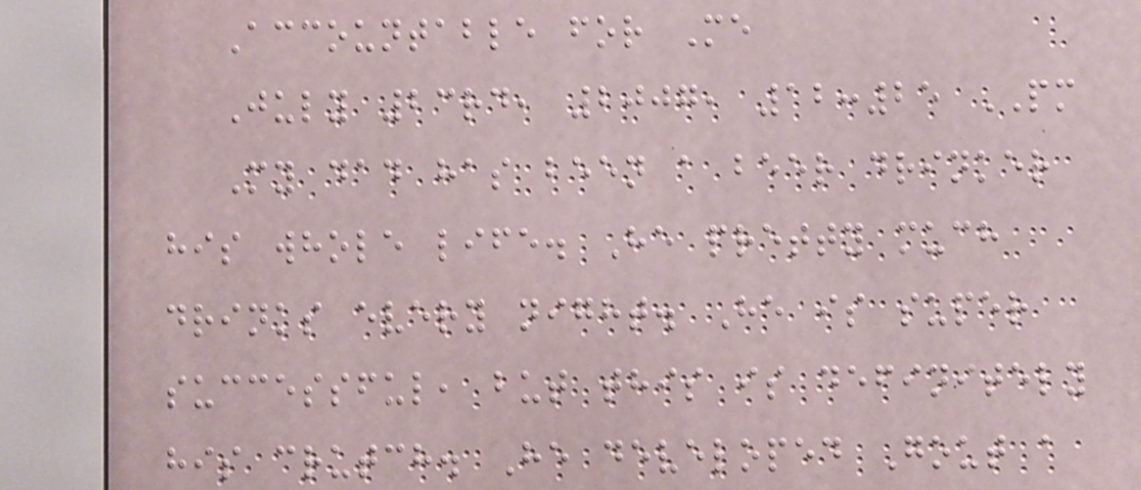Accountable for Me
July 23rd, 2007, 12:25 PM
My dad has been a beer drinker
his whole life. He pretty much
drinks every night. He is super
successful, but this is definitely
his crutch. He developed Gout a
